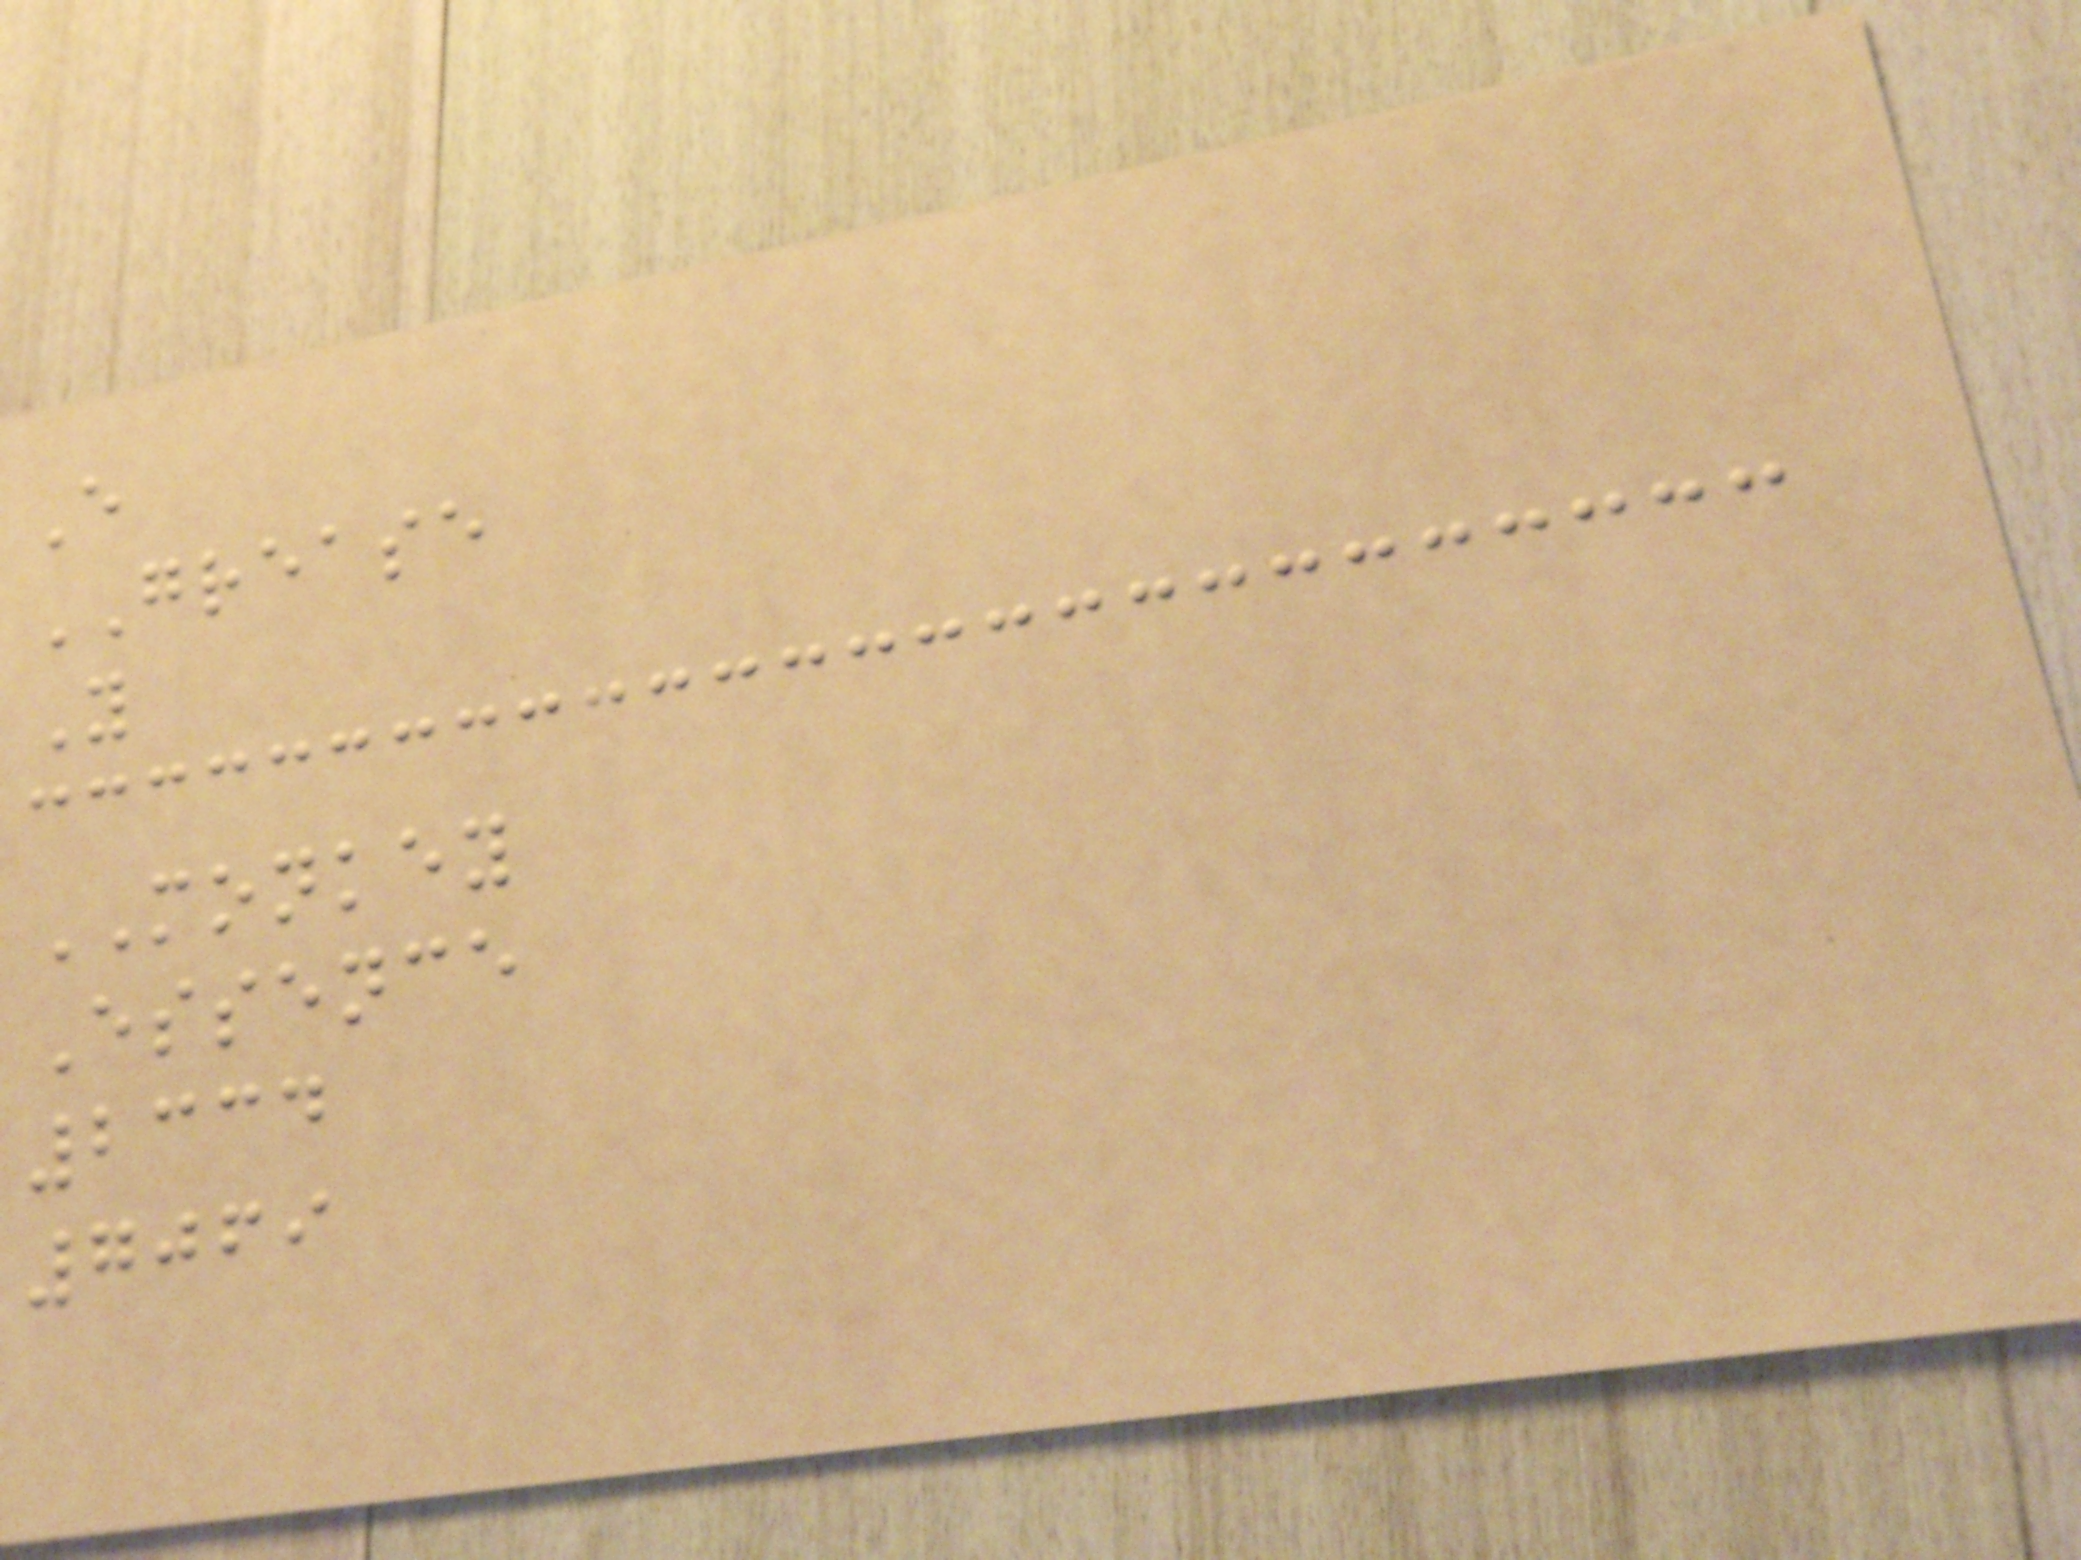E
GREASE
Y
MONKEY
Essence
2334
7069
